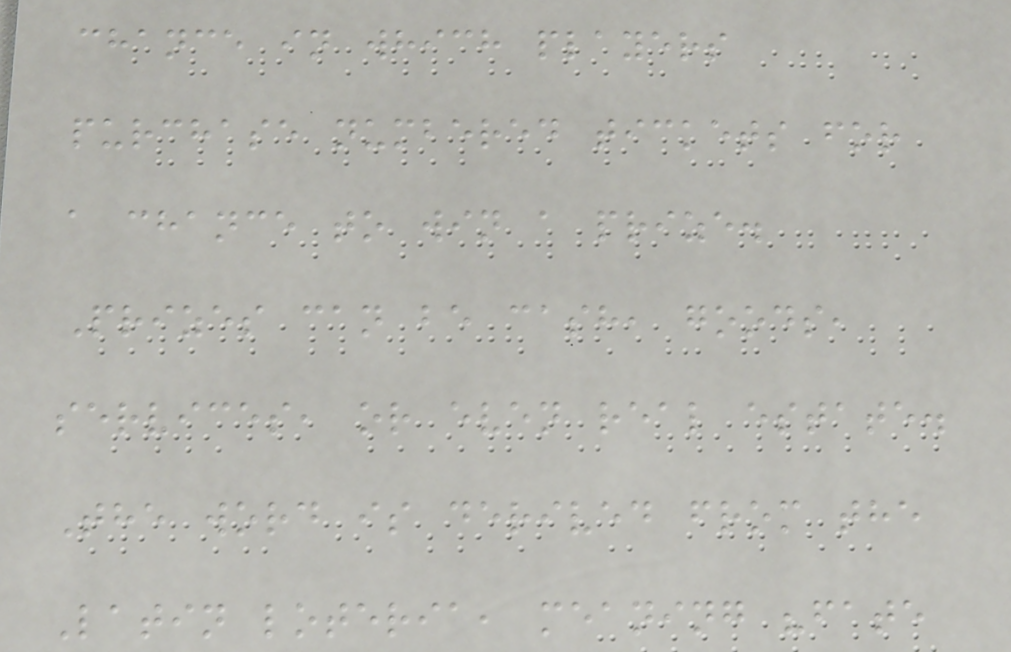chance in which players
purchase numbered tickets for
a chance to win a prize.
Prizes can be cash, goods,
services, or even real estate.
The word is derived from the
Latin loteria, meaning "fate
